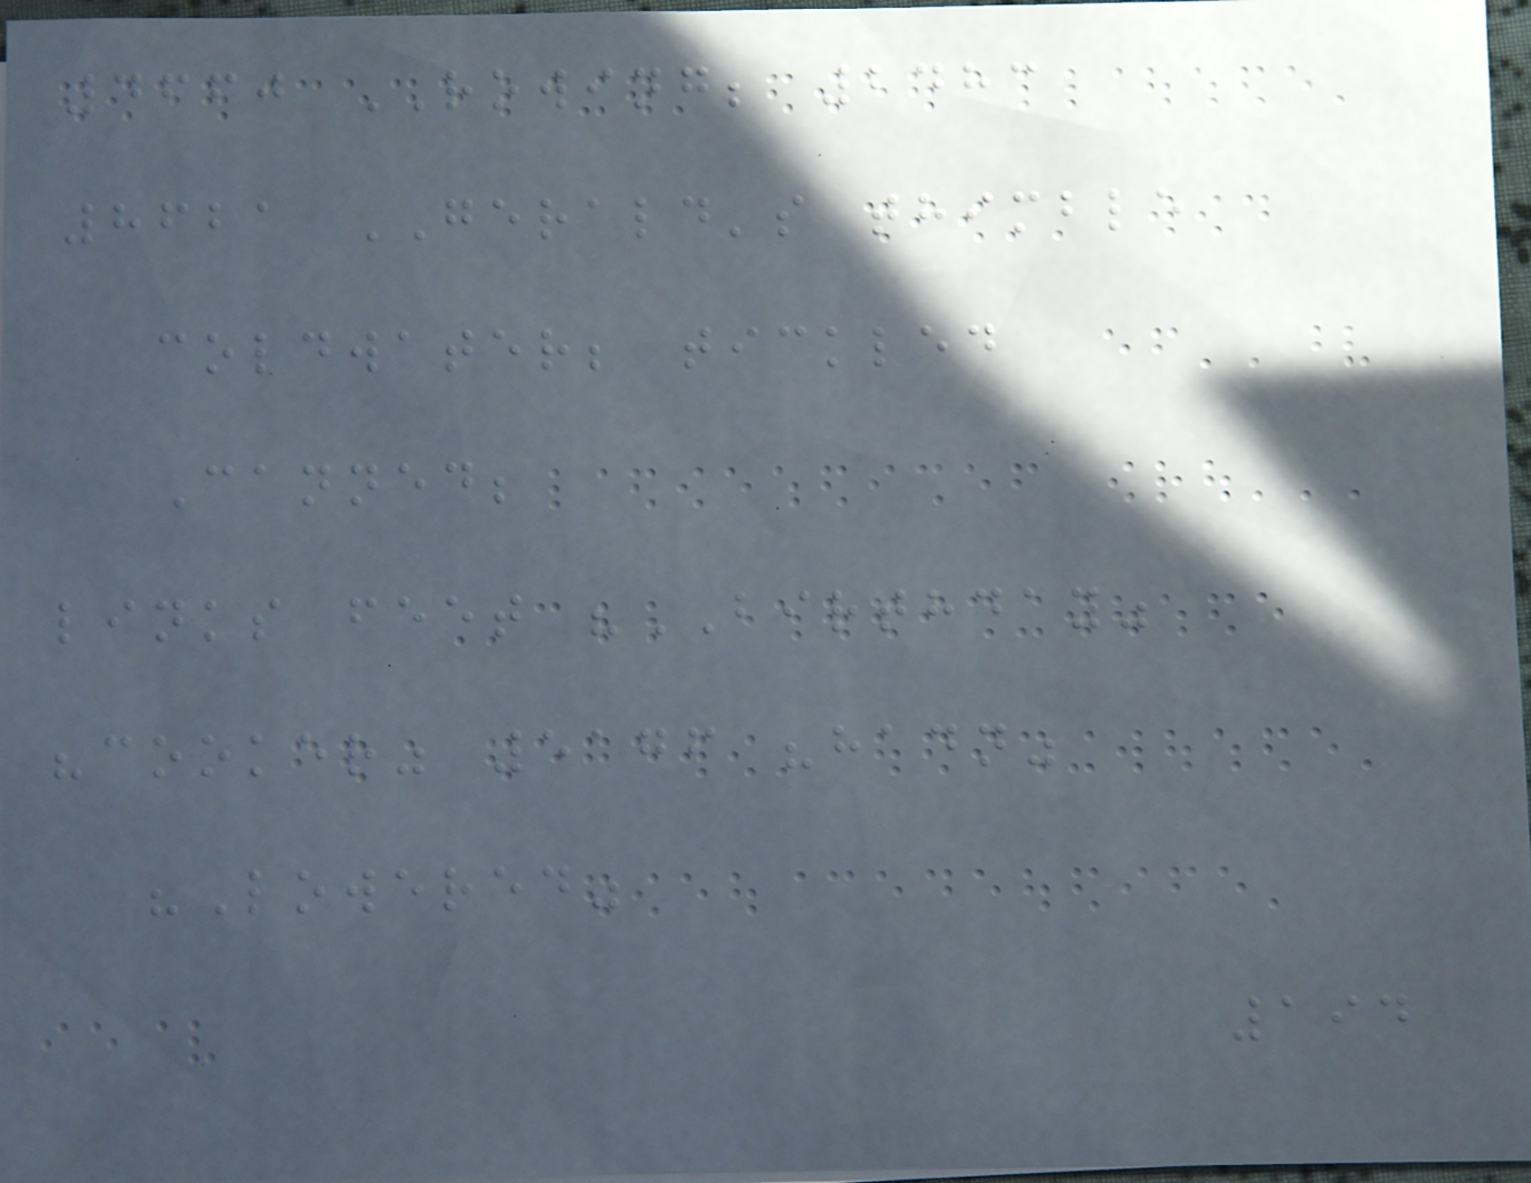4660 ROWING; 2483
8621 GERALD's thimble
coldwater; tickled
Canned;
links feet "BIRTHDAY"
"cooker" 5176 "hadn"
"Lowered"
194
